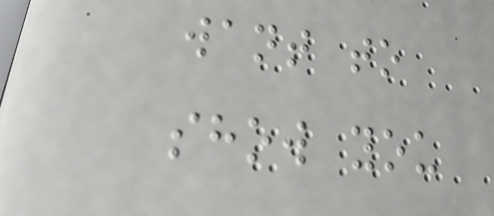want to
show you
